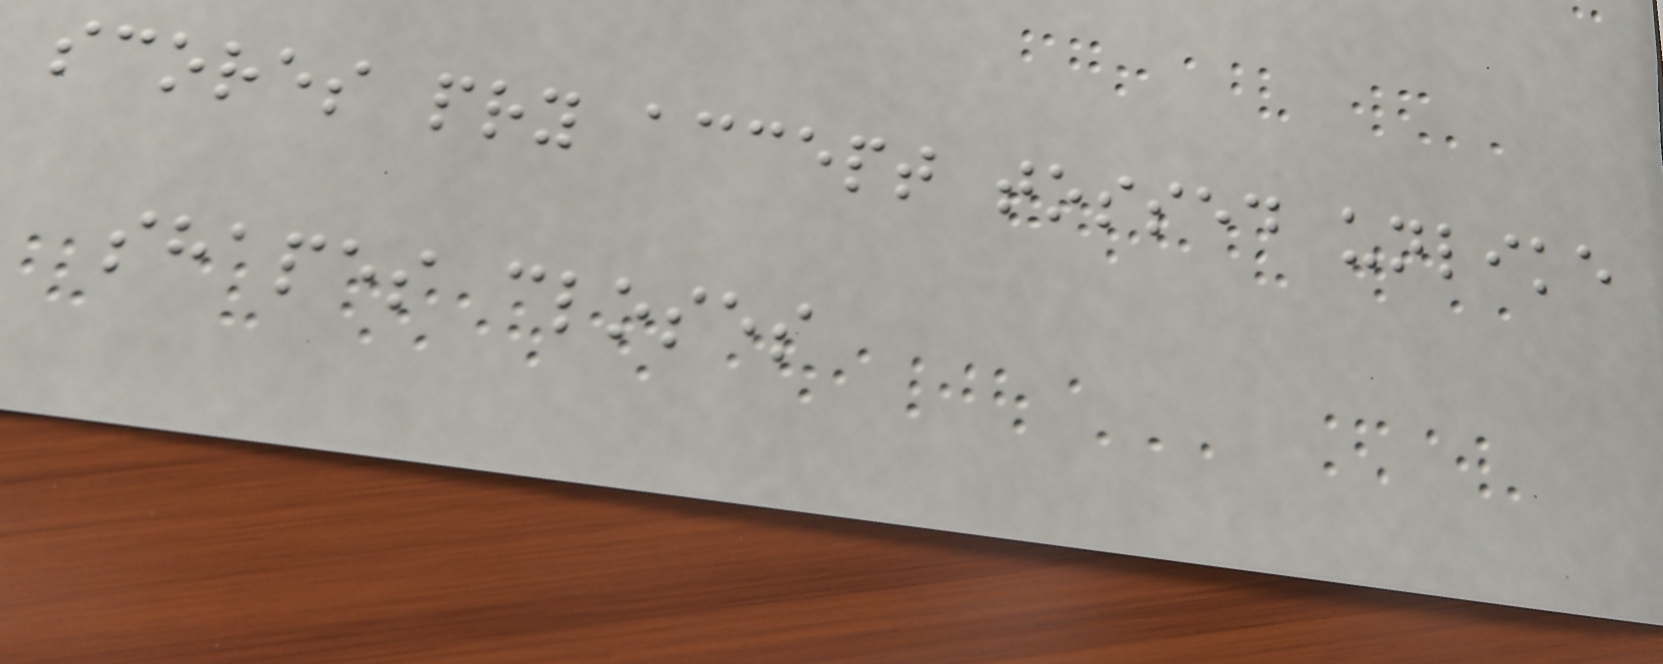scores pry accept tossed unlike
shapes closes
